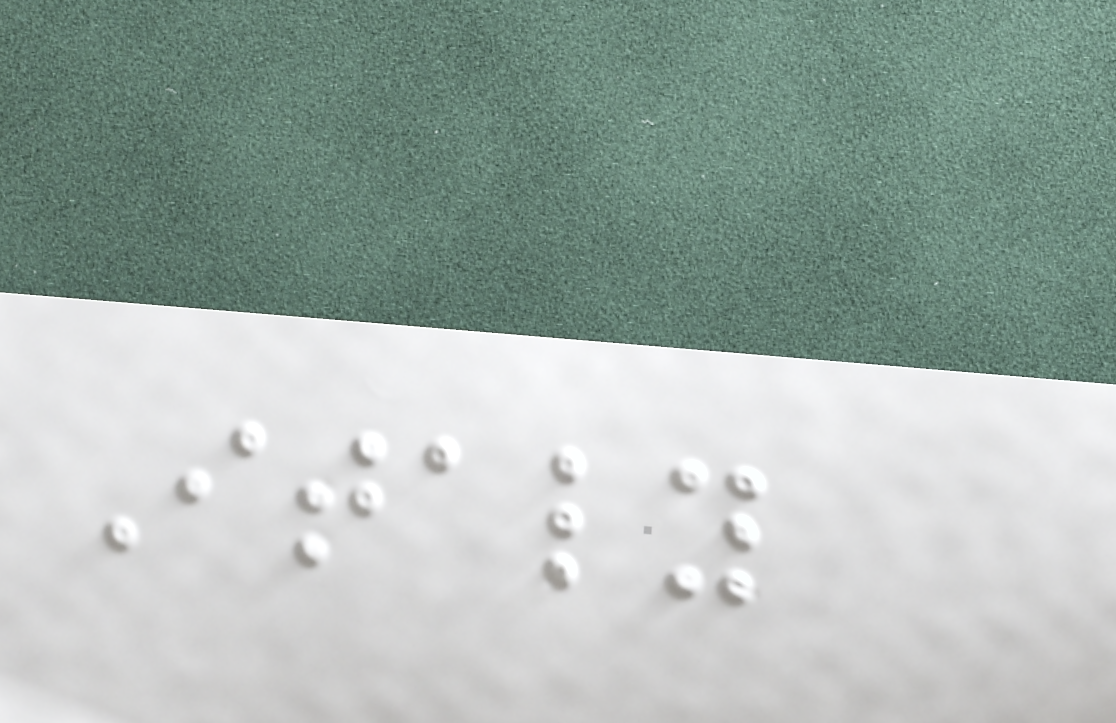Italy
